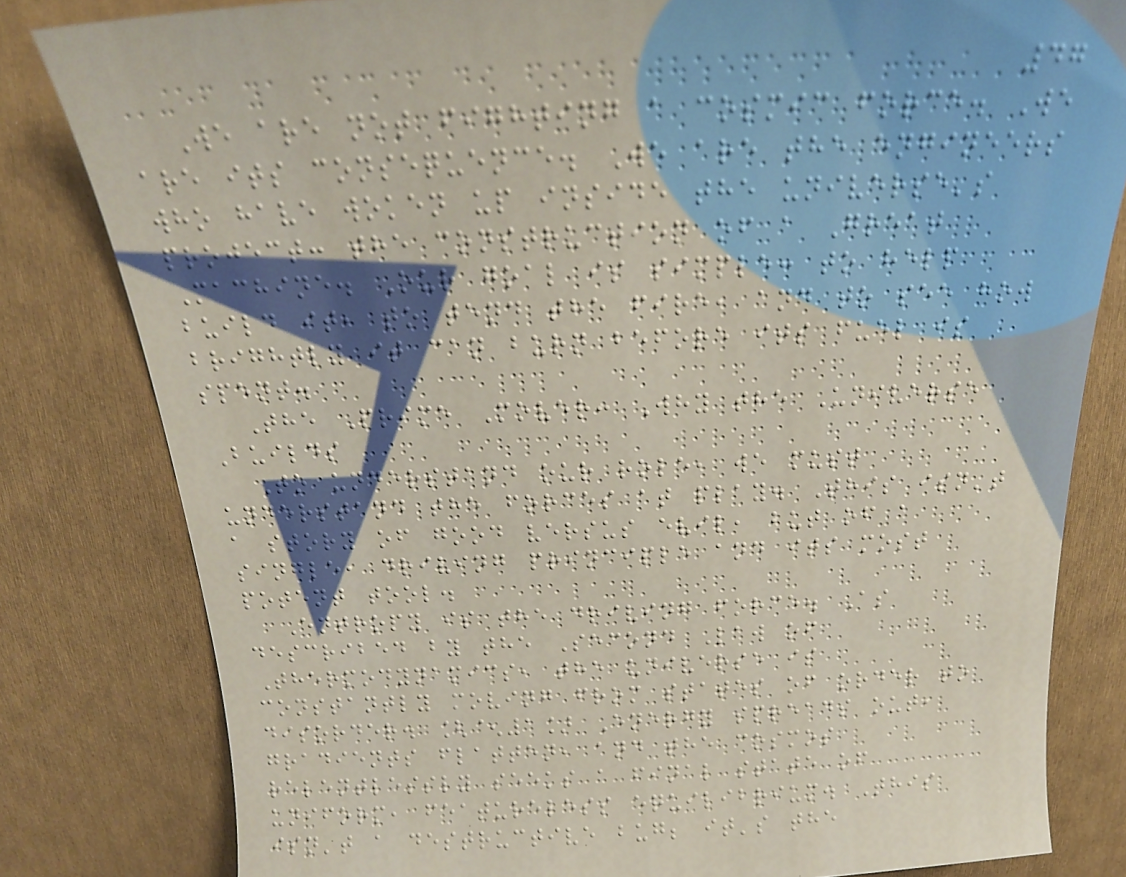47
We are not fighting a cosmic force. We
are its consequence. We are the engineers
who have woken up inside the universe's
project: the construction of a Great
Machine. Our goal is simple: to help
build it, to tend the fire, and to see how
brightly it can burn before its fuel is
spent.
The Prime Mover: Why the Universe
Builds
To understand our role, we must
understand the forces at play. This isn't
a story of good versus evil, but of a
single, driving principle and its most
potent tool.
Entropy is the driving force. As
described by the Second Law of
Thermodynamics, the universe is
constantly moving from states of order to
disorder. [^1] Energy spreads out,
gradients flatten, and the cosmos
relentlessly seeks a final state of
uniform, featureless equilibrium. This
isn't a destructive bug; it's the
